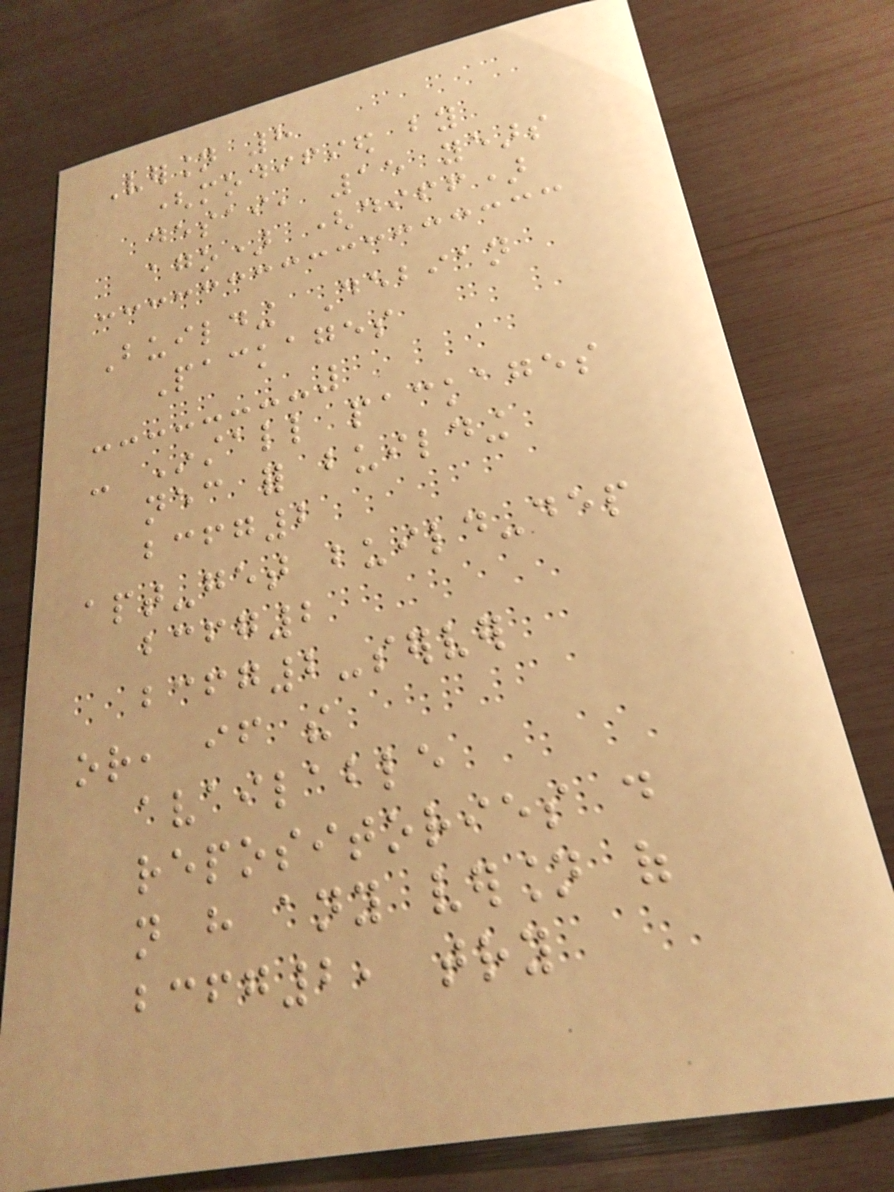Version 8
(modified by
desai, 15 years
ago) (diff)
Building Debian
Packages
- Install packages
necessary for building
bcfg2
apt-get build-dep
bcfg2
bcfg2-server
or, if the
available
repositories do
not have any version of
bcfg2, try
